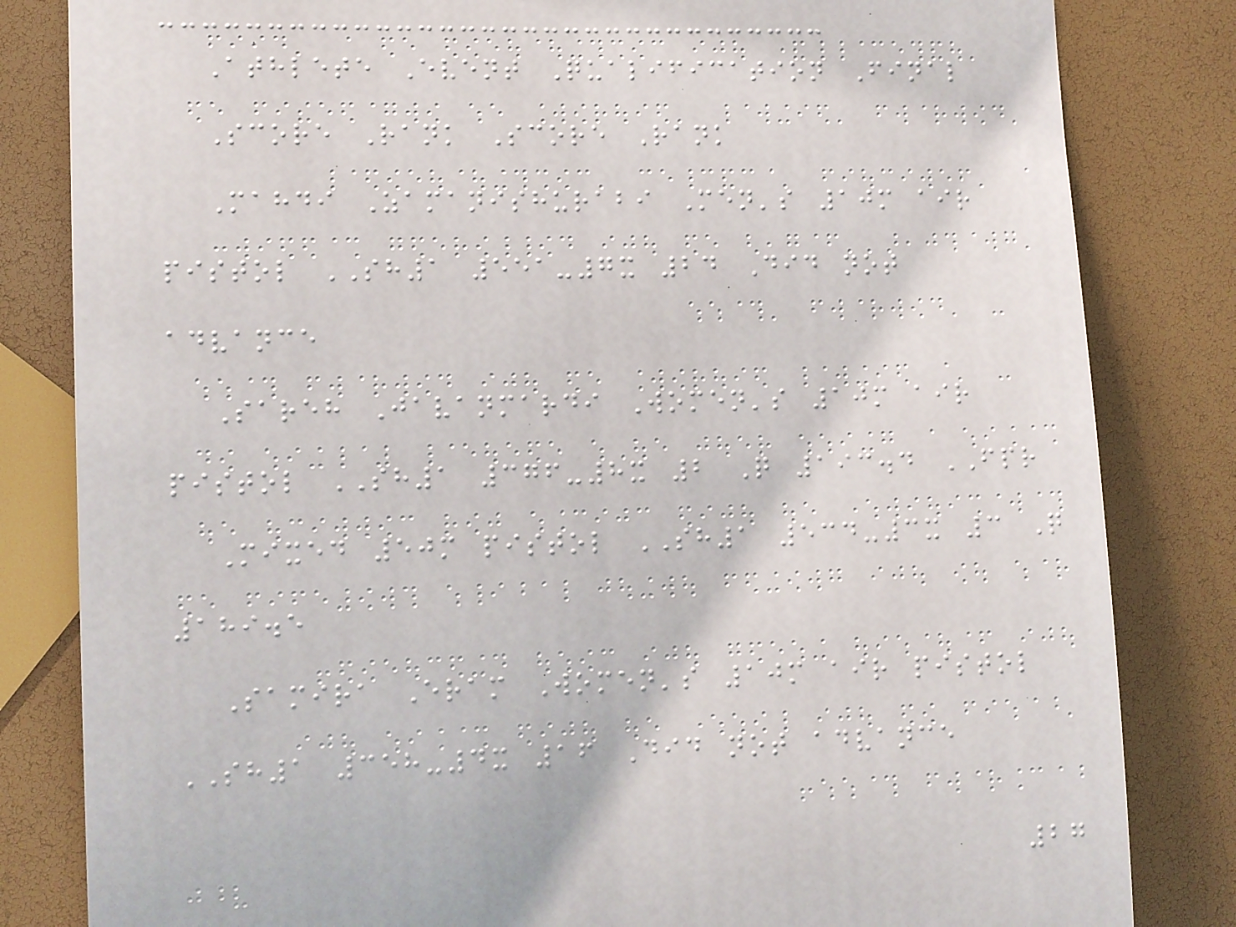Athlete Event Qualification Final
Score Rank Score Rank
Mahdi Zamanishurabi Men's 10m air
pistol SH1 551-7x 24 Did not
advance
Sareh Javanmardi Women's 10m air
pistol SH1 376-8x 2 Q 193.4 FPR
Mixed 50m pistol SH1 534-3x 3 Q
189.5
Samira Eram Women's 10m air pistol
SH1 358-4x 16 Did not advance
27
